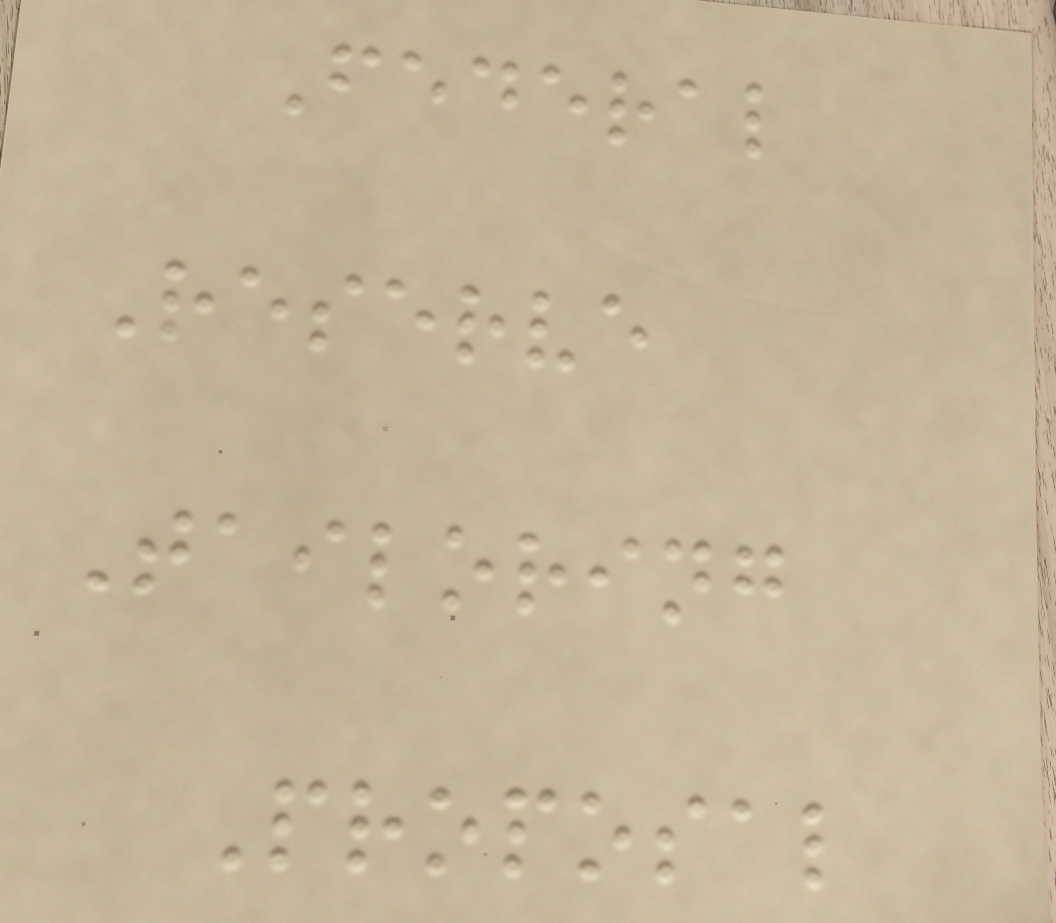Federal
Reserve
Tailoring
Proposal
